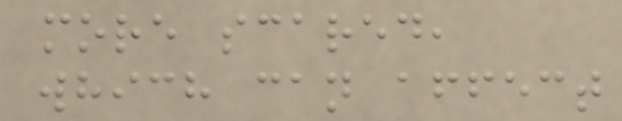more scared,
which can affect
